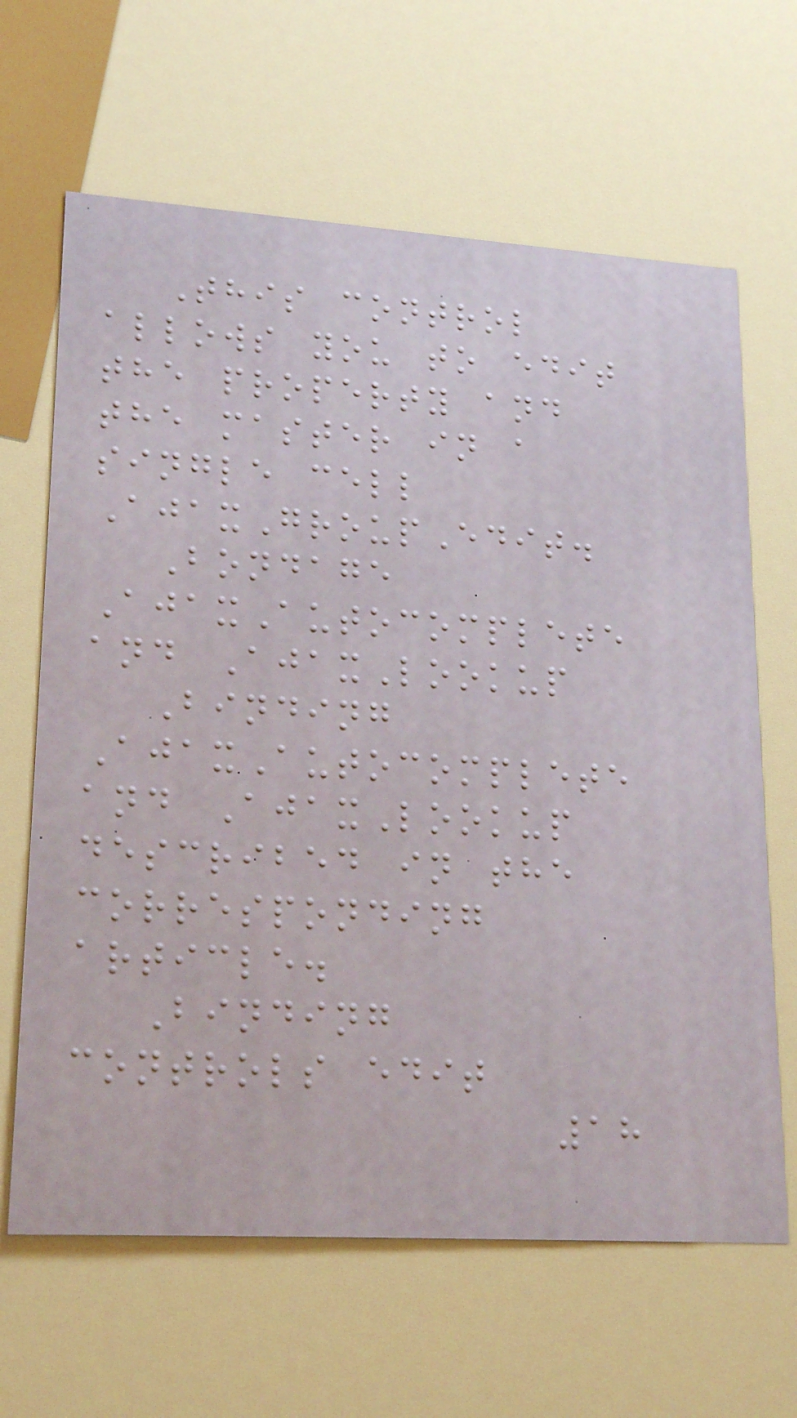This control
allows you to edit
the property and
the master in a
single cell
AjaxGroupEdit.
Bondage
AjaxAutocomplete
and AjaxLookup
Binding
AjaxAutocomplete
and AjaxLookup
described in the
corresponding
article.
Binding
controls edit
18
